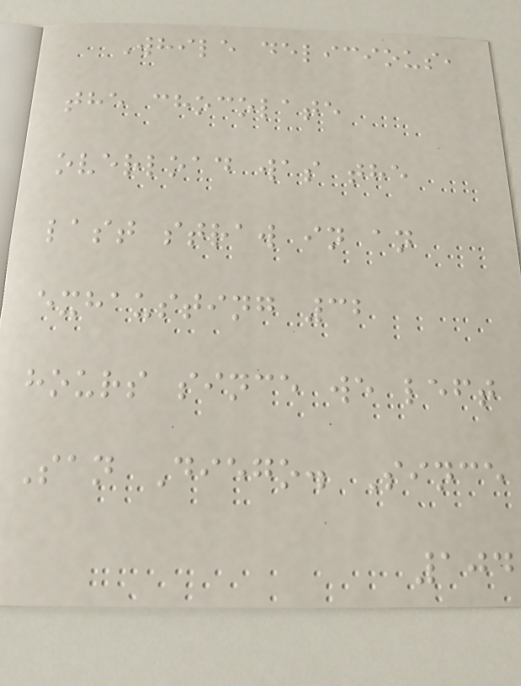While delicious,
the chocolate
overload was the
last straw in an
exhausting 32
hours since we left
San Diego. Since
104
